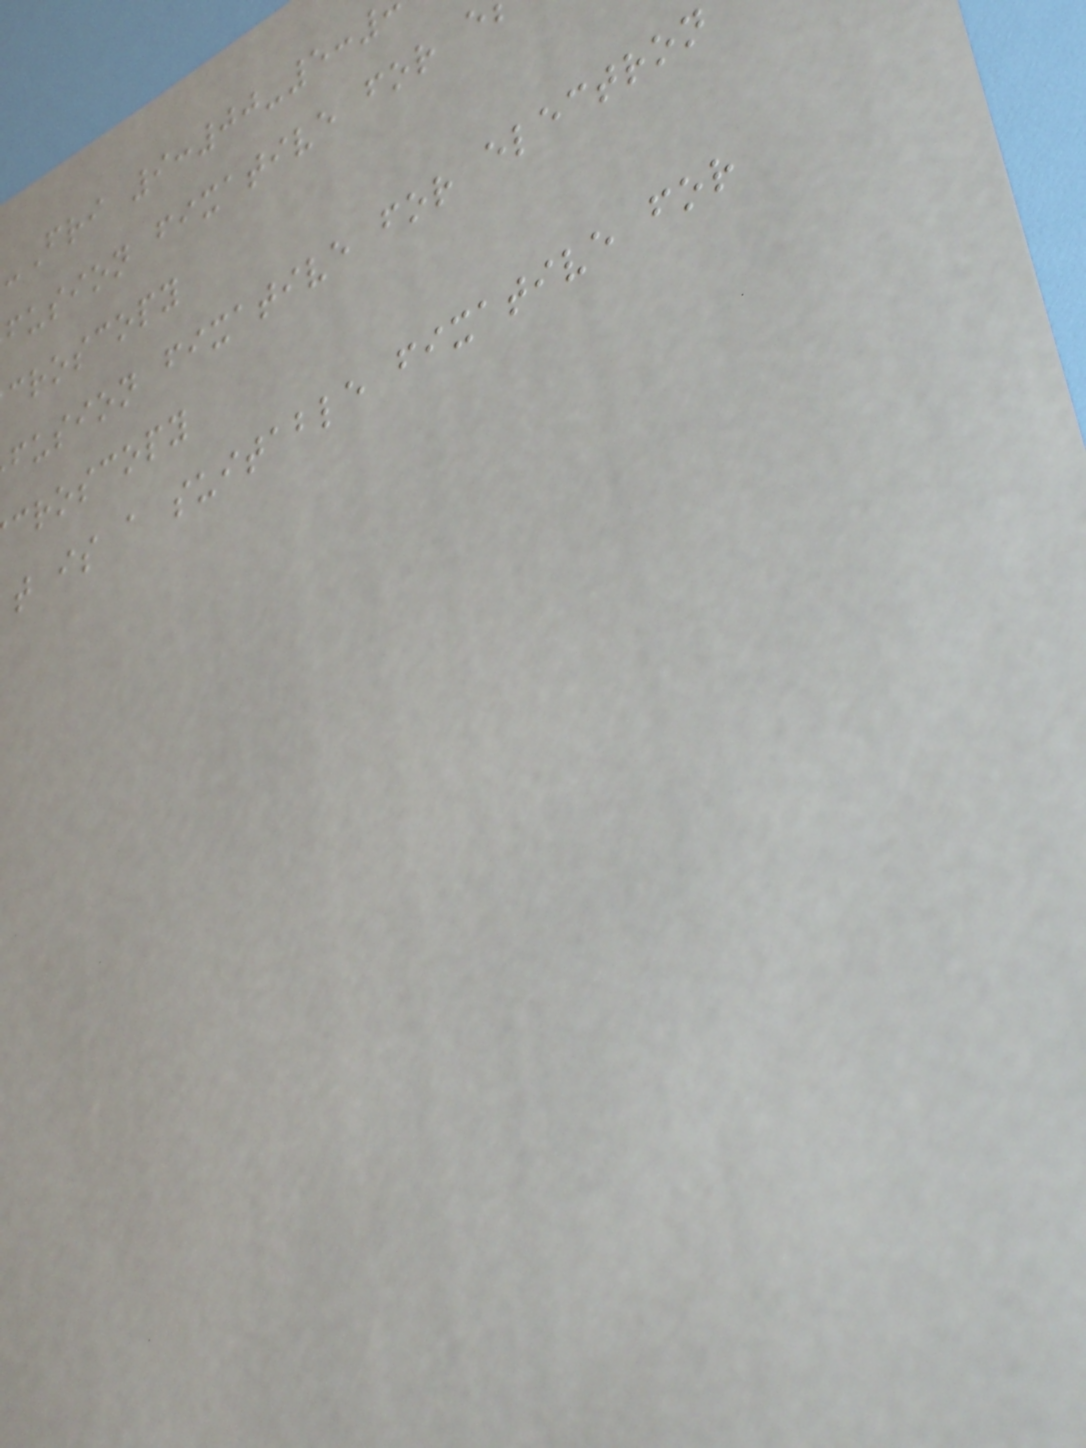-Fri 9:00-5:
fusion fixative for e
croscopy
fusion fixative for electron
croscopy
t is a suitable fixative for
